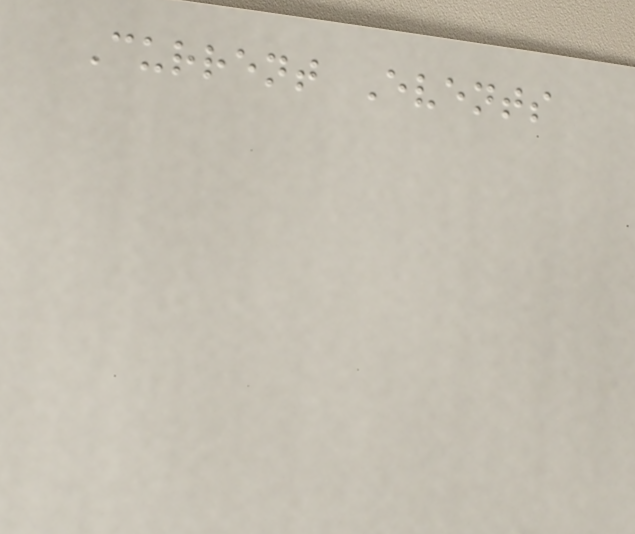Current Events
